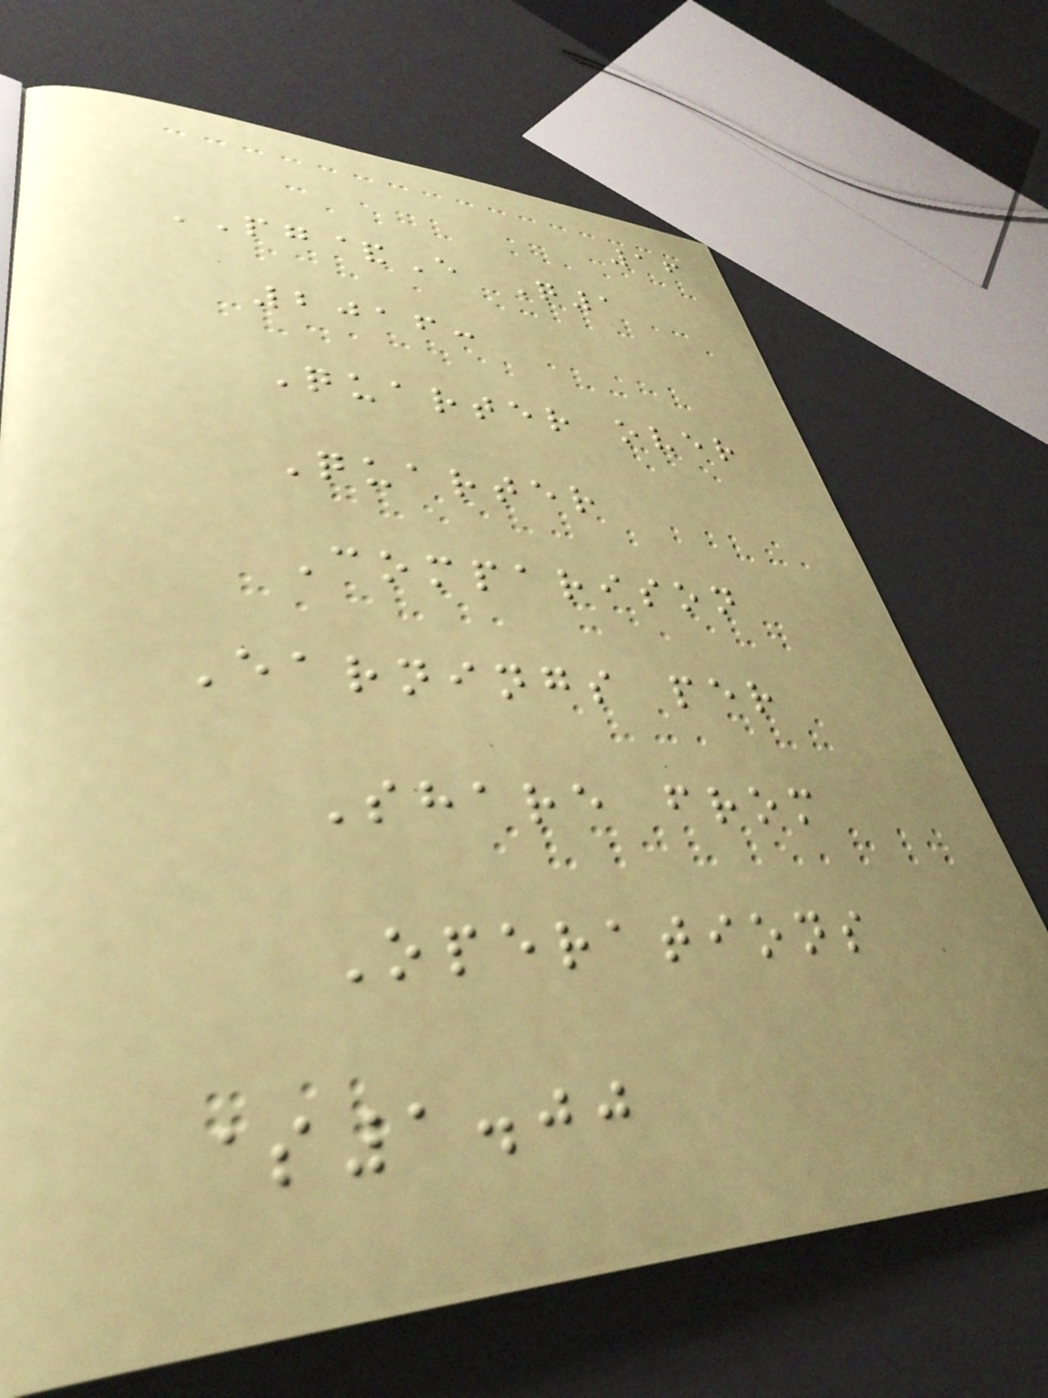16
PG&E Q1
2016:
Quarter over
Quarter
Comparison
Earnings per
Share from
Operations
$1.00
